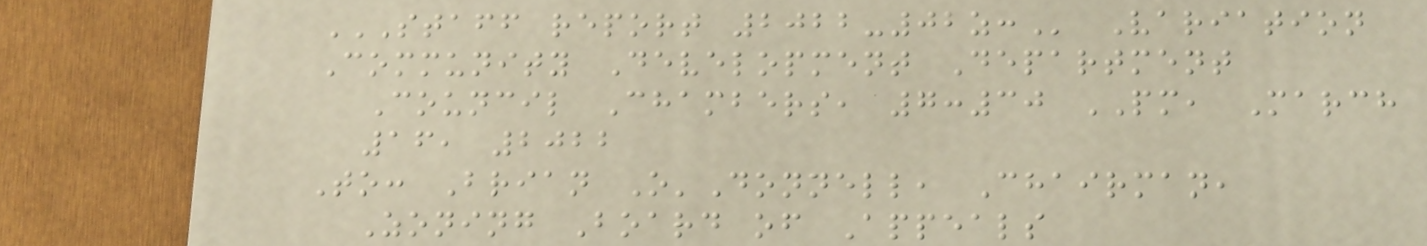STAFF REPORT 2022-02Z: Variation
Community Development Department
Council Chambers, 7:30 PM, March
16, 2022
To: Brian O'Donnell, Chairman,
Zoning Board of Appeals
